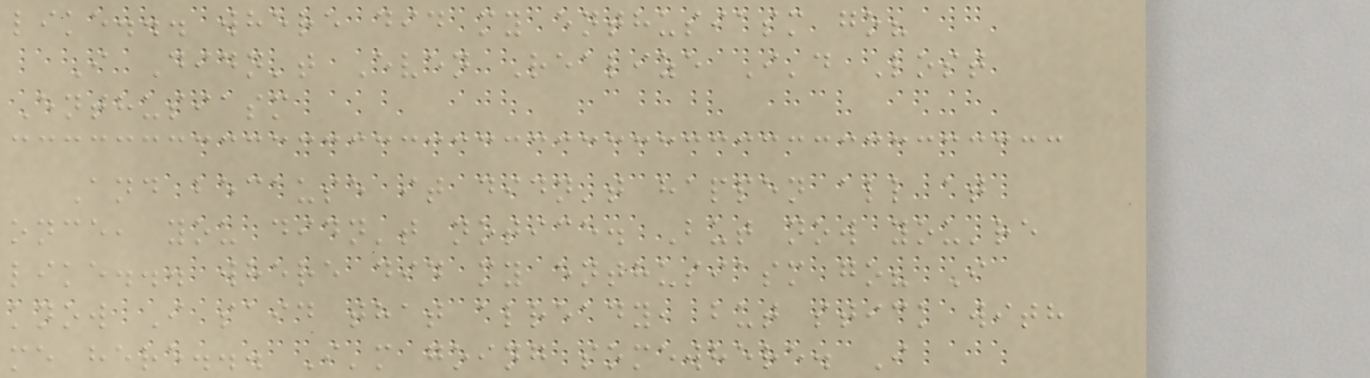like... where did my enthusiasm go?
I Didn't Even Realize I'd Lost
Enthusiasm
And because it didn't happen all at
once, you didn't notice. But now you're
like... where did my enthusiasm go? I
know I said that already, but stick with
me here... I'm going somewhere. I
